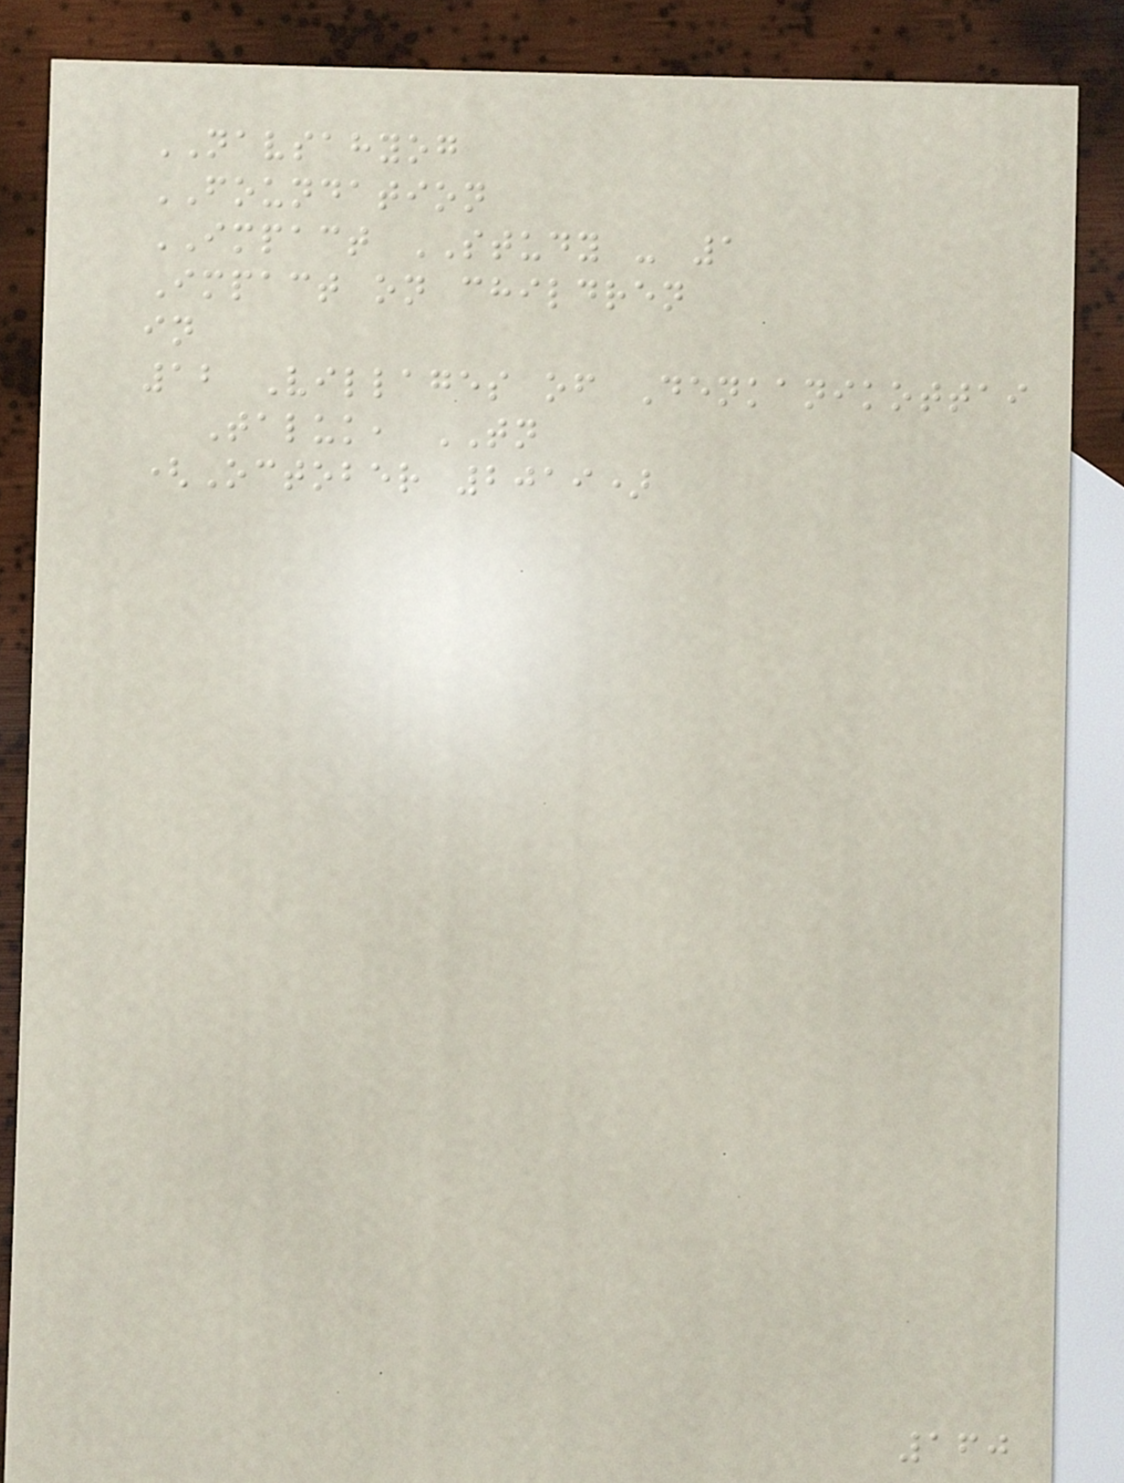NAVSAHYOG
FOUNDATION
IMPACT STUDY - 1
Impact on children
in
12 Villages of Denkanikottai
Taluk, TN
(October 2019)
160
